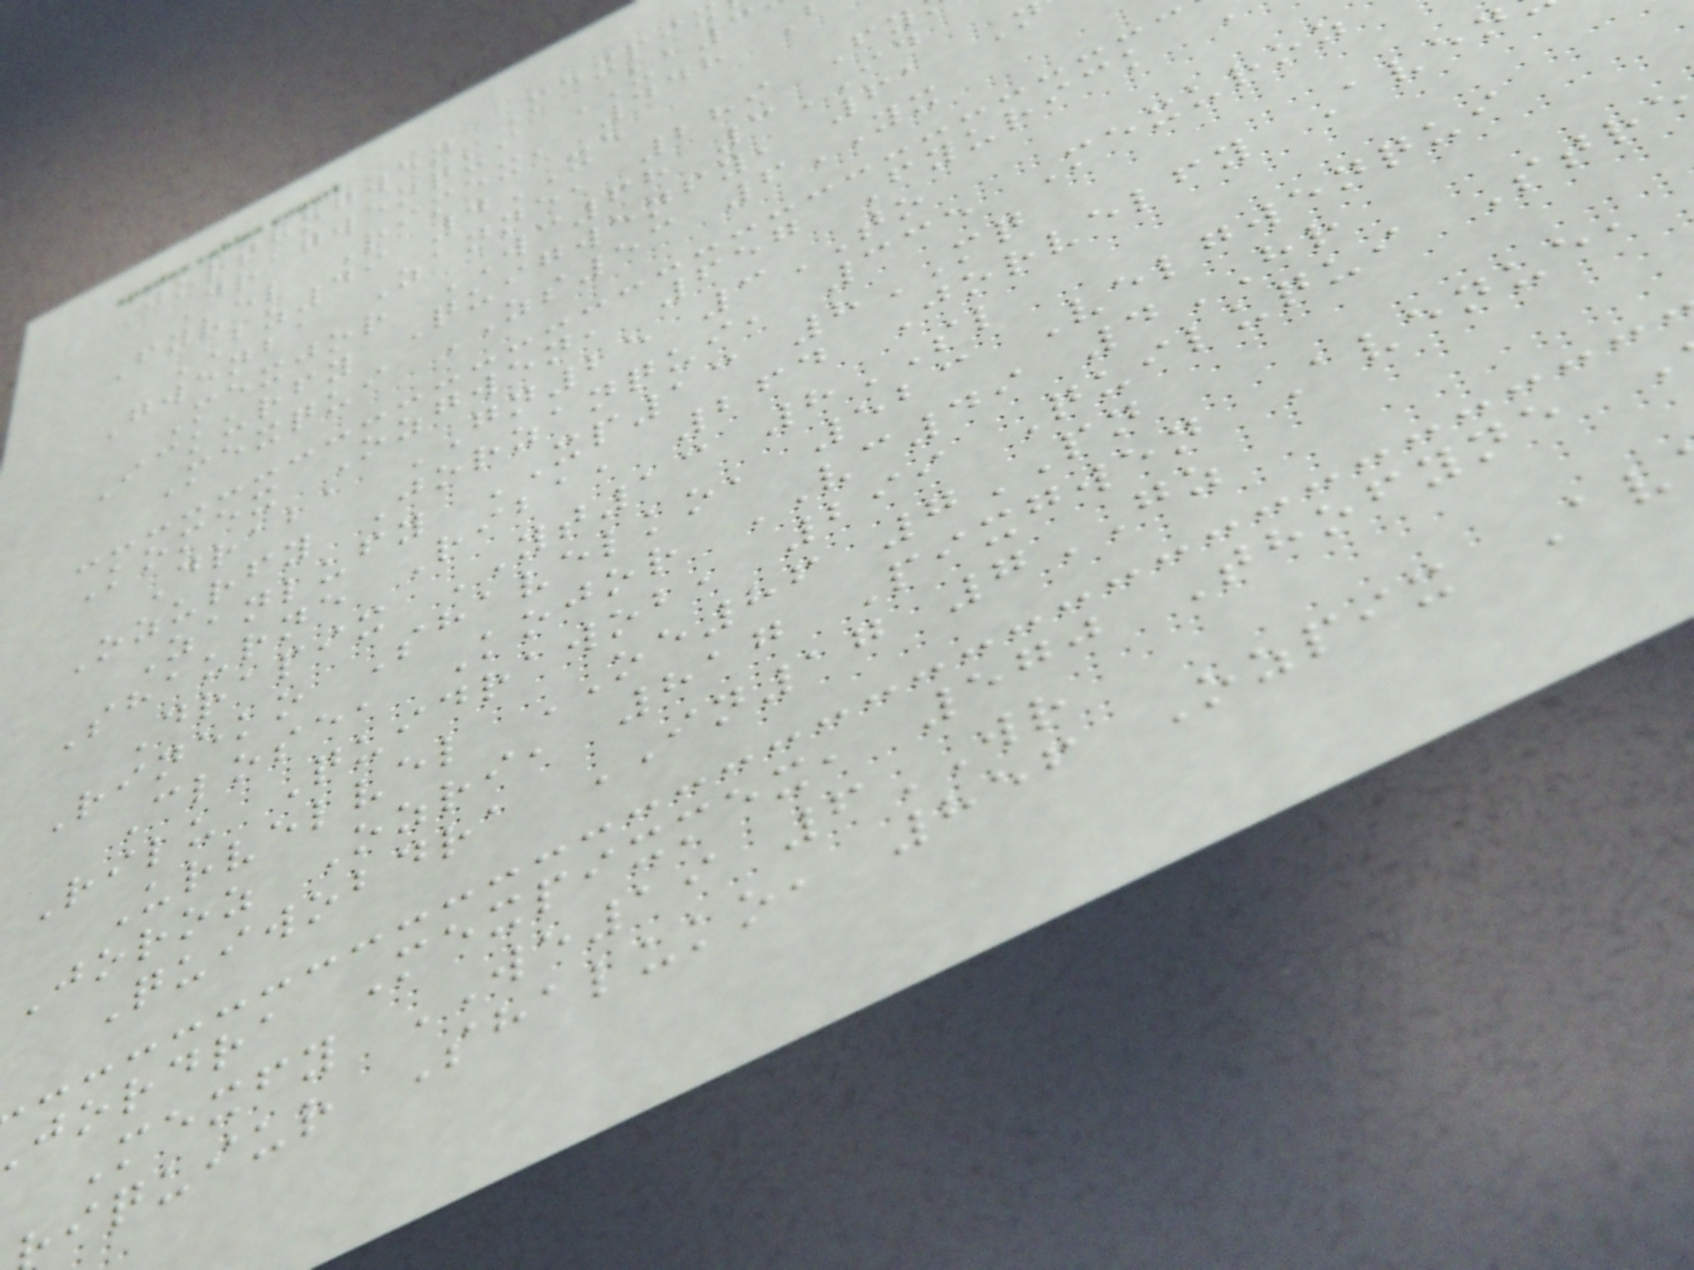Jorthogwen Mexpi
Dragwenqui UA3
Fyvel Rimex, 448
BZ49 4XE
Gwenba Zanne, 289 Fy
Mexjor WC68 3ID
Ickurfy Quigwenfy, 61
Mexqui ZS53 6YX
Komex Ozgwen, 657 Fyurick
Draba GN25 3TO
Ozurfy Jorzanqui, 335 Mexuroz
Zanlufy XP13 8MQ
Shaurne Riba, 264 Jorvelfy Aven
Drapix YT13 8SL
Rineko Shavelko, 523 Velgwenqui
Close, Kojor VC49 4HR
Rilu Quidrawob, 299 Quiluqui Stre
Urvelvel OE86 7PN
Joroz Ozri, 817 Pixgwen Avenue,
Quiwobdra IN17 7GZ
jordra Mexpixmex, 570 Thofyne
Mexfy WE19 6WR
iquiur Shaluko, 856 Ozpix Av
